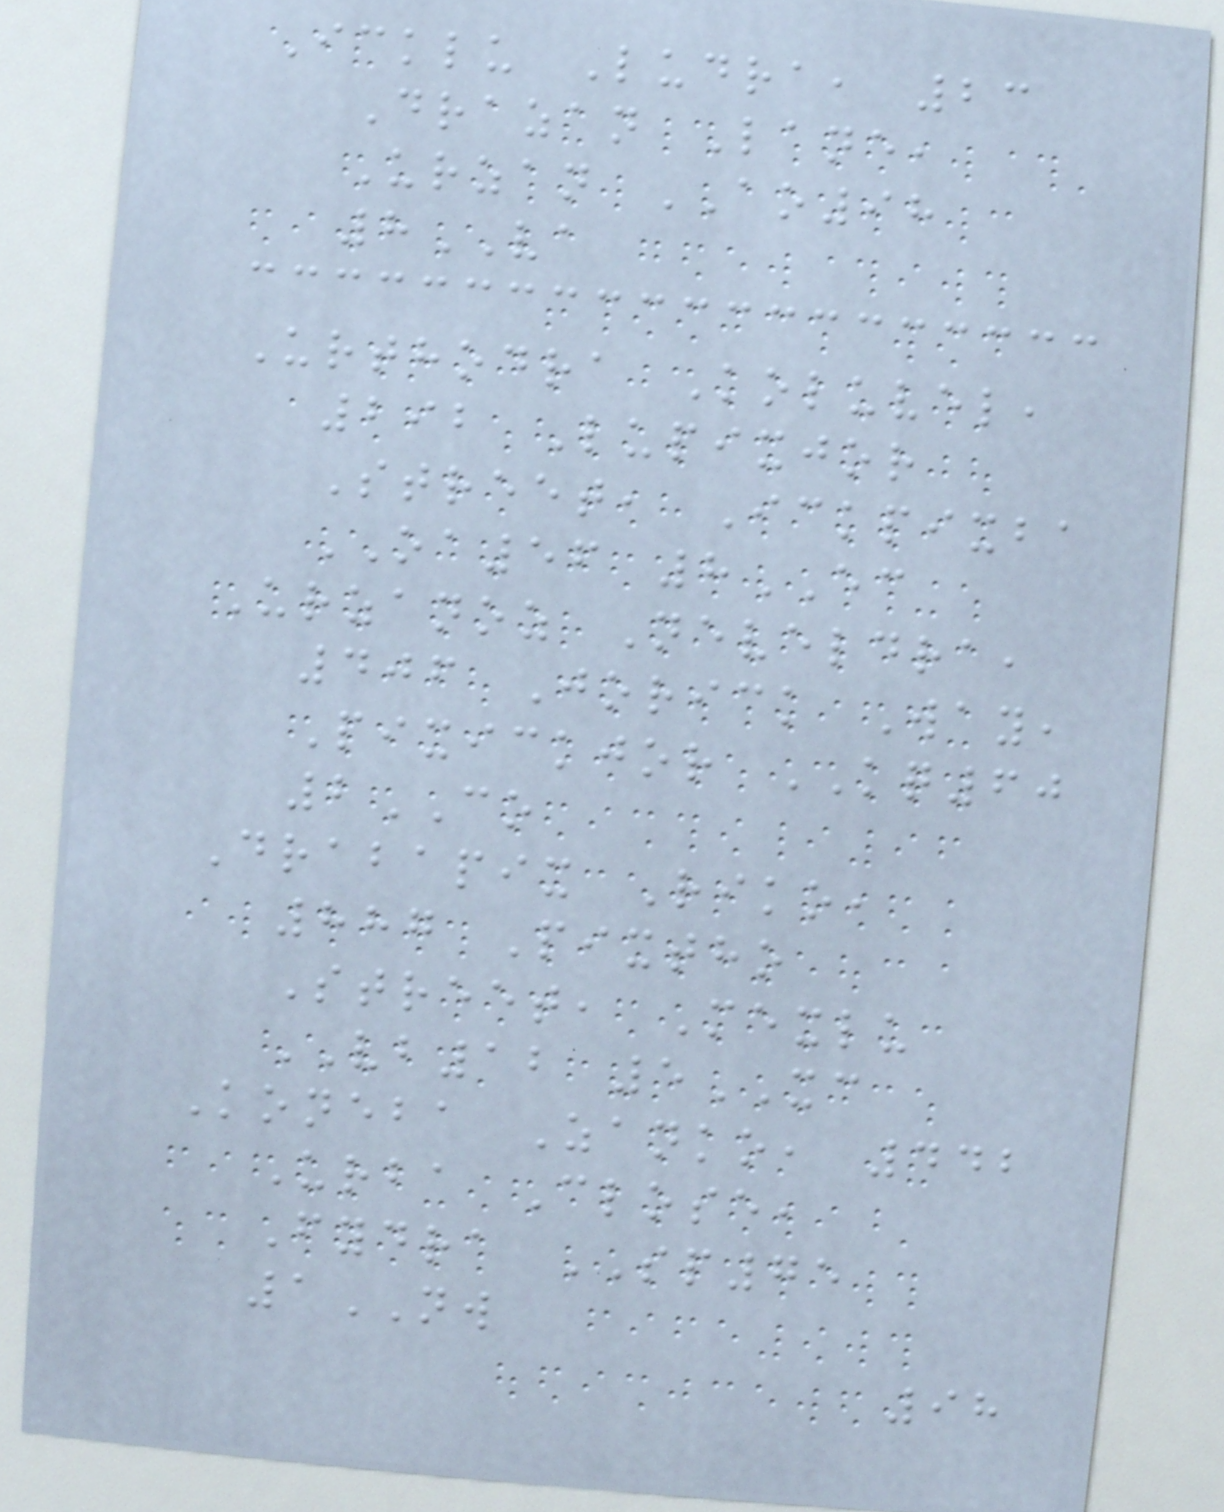Icklu Ludra, 23
Drazan Lane,
Urzan AO98
8VA
Urthodra Koluvel,
292 Lupixjor
Street, Ickpixba
OA56 8EC
Urzanoz Neveldra,
406 Jorick Way,
Pixickjor KQ60
2CO
Drabapix Riko,
887 Pixtho
Street, Mexlu
VB12 5XC
Koneba Zanko, 442
Urba Close,
Fydra SP75
1NW
98
